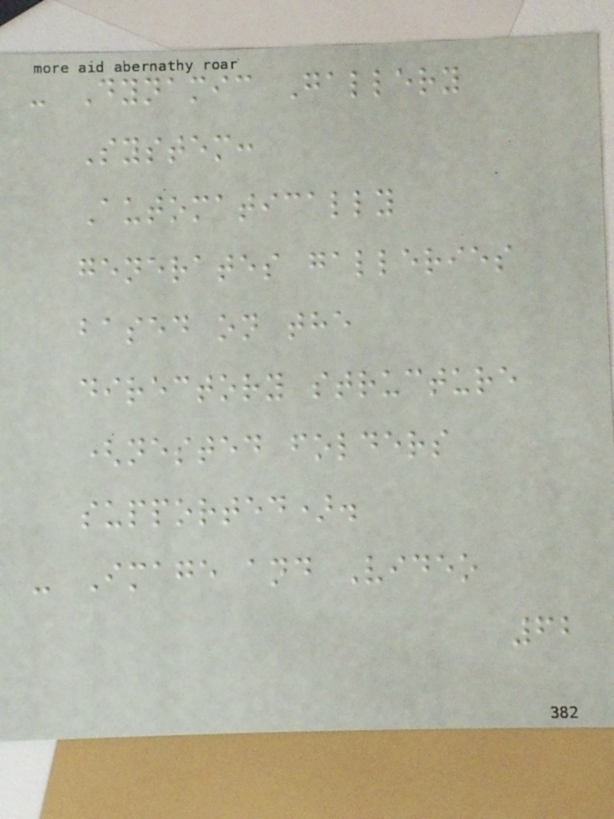- Dynamic Gallery
System:
Automatically
generates galleries
based on the
directory structure
(nested folders
supported).
- Image and Video
62
